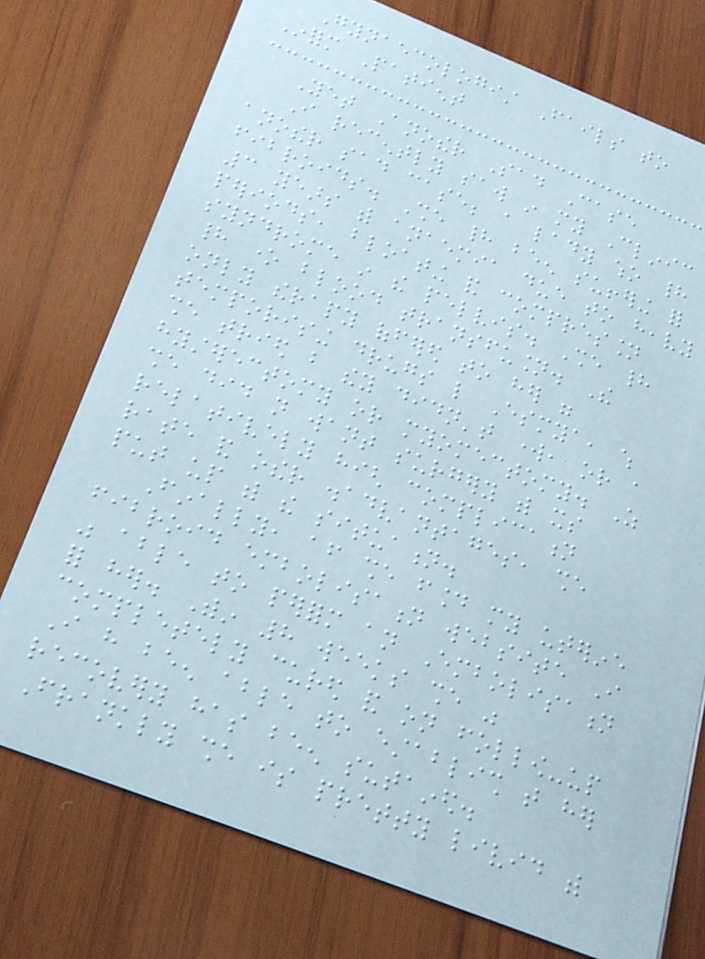Gynaecologist Fails to
Inform Patient
Yet Another Sad Case
I recently saw in my Clinic
another sad case; a lady who had
fibroids. She had been suffering for
3 years with anaemia due to heavy
periods, bloating and compression
syndrome in the pelvis. She had
had one blood transfusion. The
only therapy offered to her were
temporising drugs like Esmya, which
she tried but they didn't work, or a
hysterectomy or myomectomy. As
she did not want surgery with its
relatively high complication
rate and other disadvantages, she
put up with the situation.
Finally, after she found my uterine
fibroid embolisation website I
was able to perform an Embolisation
for her. Within 8 weeks she was
completely cured and on follow-up
I have been able to establish that her
recovery has been sutained.
Frankly she is pretty livid with
